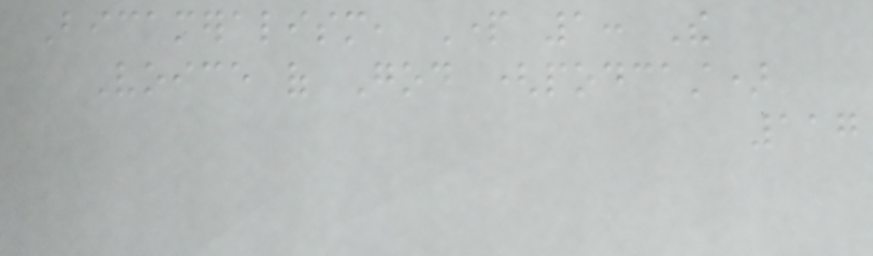Bicameralism, Part 1: The
Voice of God (podcast)
117
